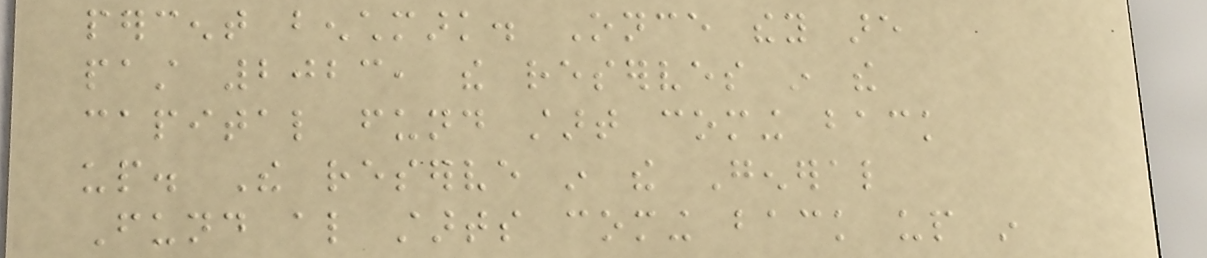percent benchmark. Once they are
past 2023, the reserves in the
capital fund start coming back
up. The reserve in the General
Fund also starts coming back up in
